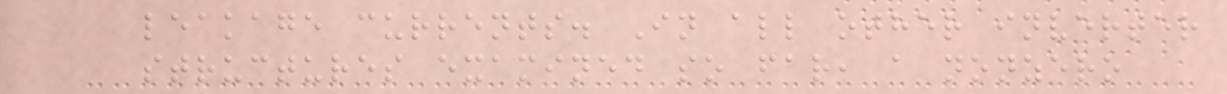leakage currents. In all other inverter
structures examined so far, a nonzero
